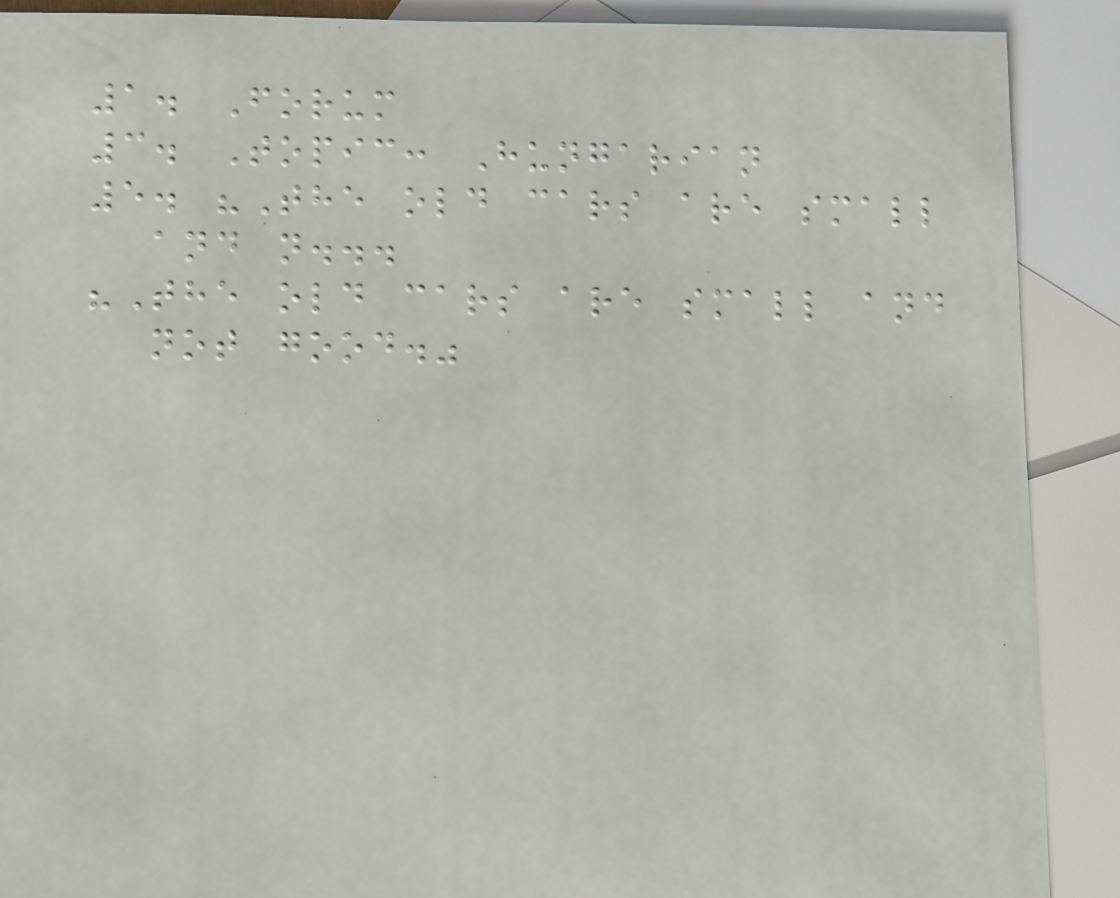1. Forum
3. Topic: Hungarian
5. "The old cars are small
and n...
"The old cars are small and
not good."
